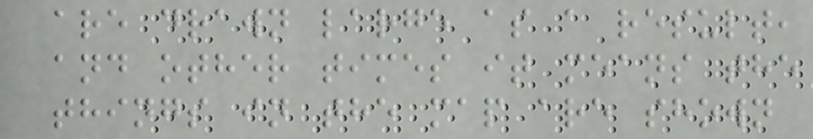are drawn large as a result,
and other times it means the
things in the map are shown
